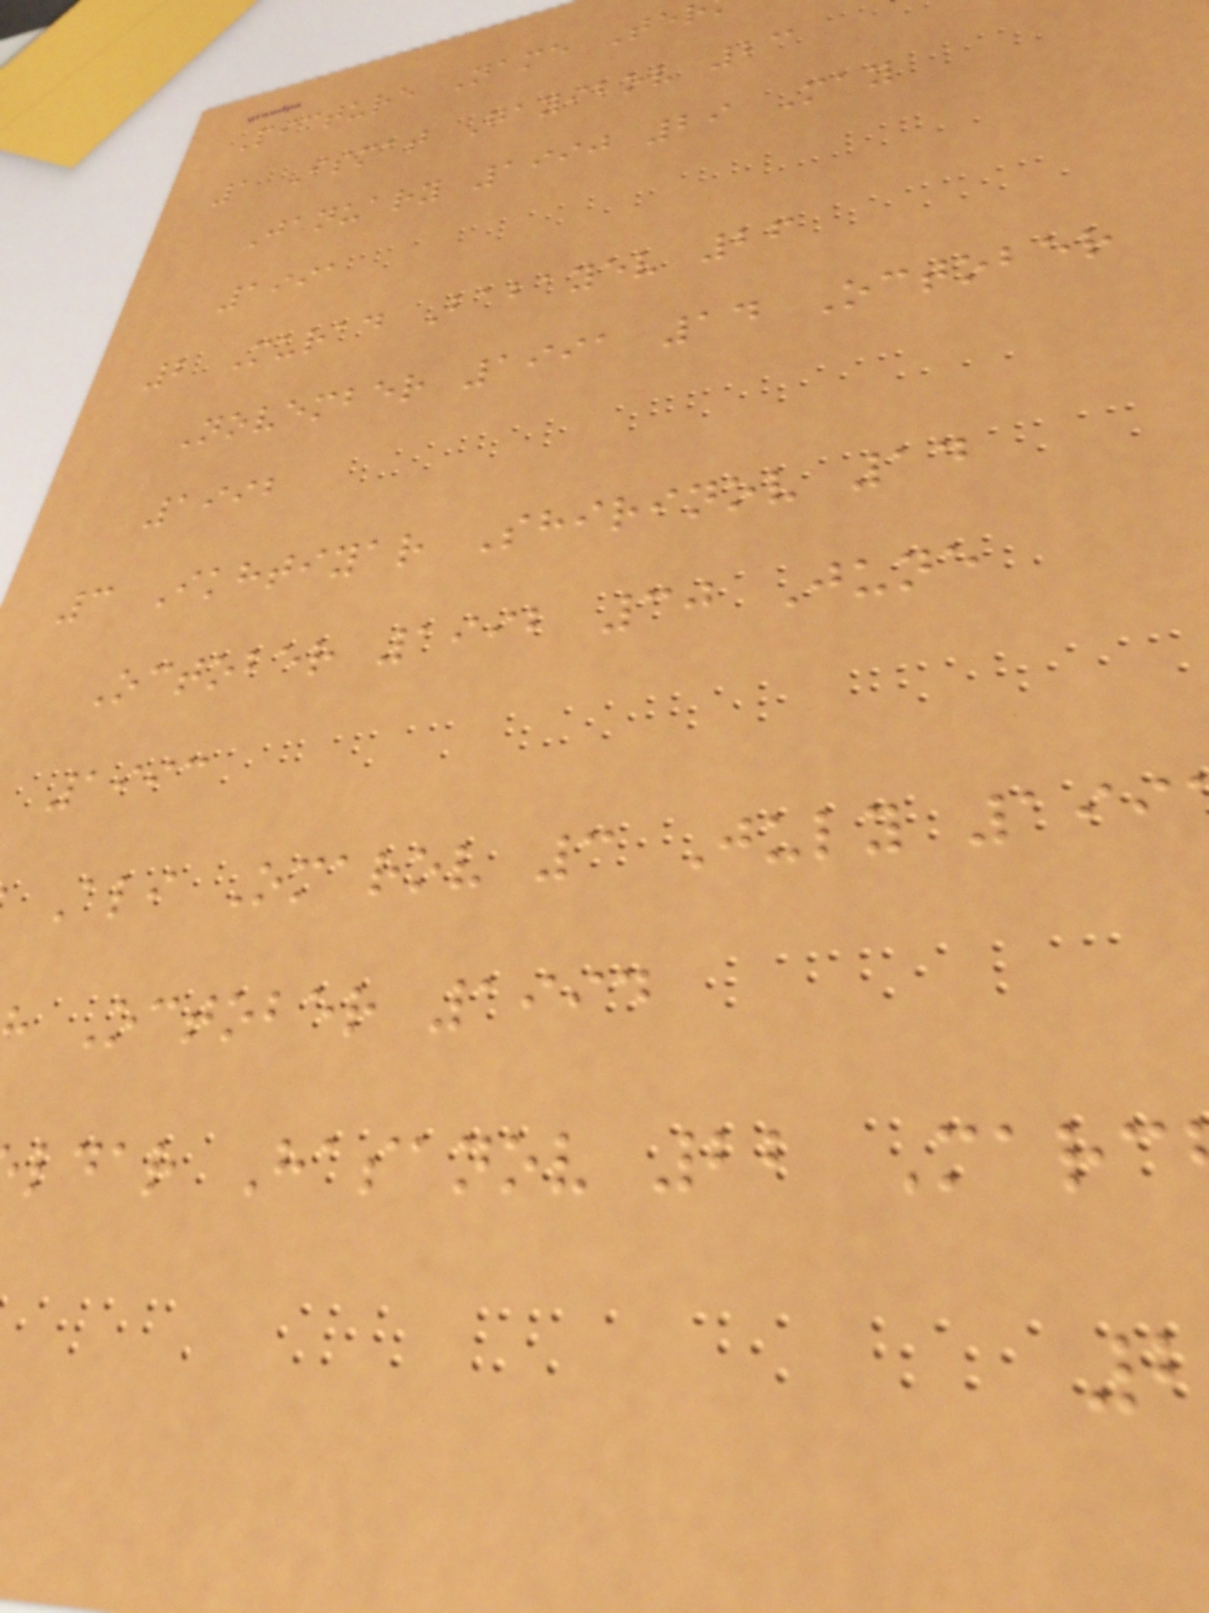Picture Name Te
1 Ismat Gayibov 23
January 1990 29 May
1991
2 Murad Babayev 26
November 1991 14 October
1992
3 Ikhtiyar Shirinov 14
October 1992 30 June
1993
Ali Omarov 3 July 199
October 1994
ldar Hasanov 22 Marc
